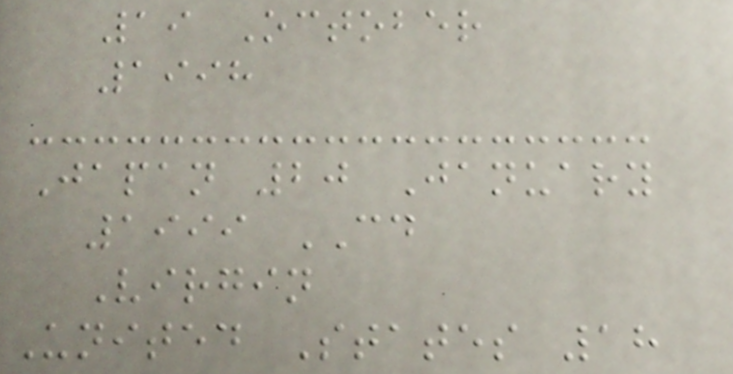19 October
1998
Japan 20 January
1999 CD
Virgin
United States 18
